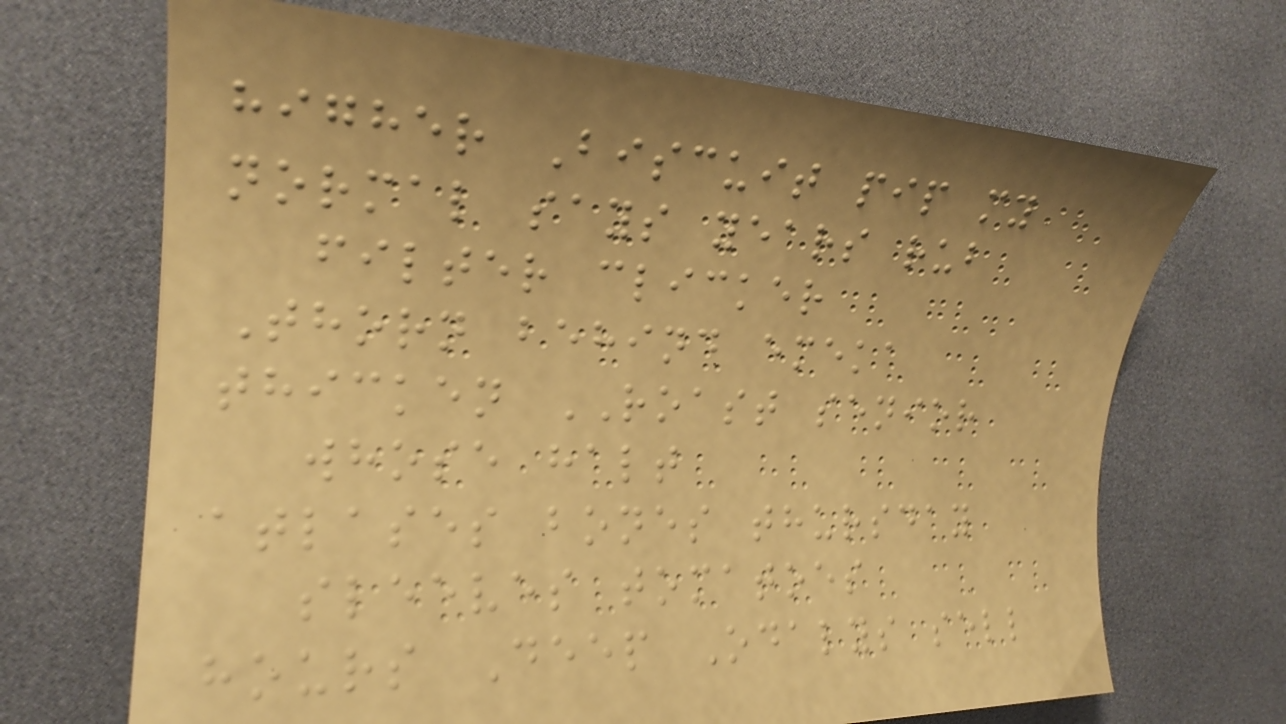higher Biscuit pip my
normal says years rub
filter clicker
Thorn behind emeka
thicken ROAST senior
whose halt
atlases bones thursday
sleeves tomatoes
hours Deep Odalys sell
